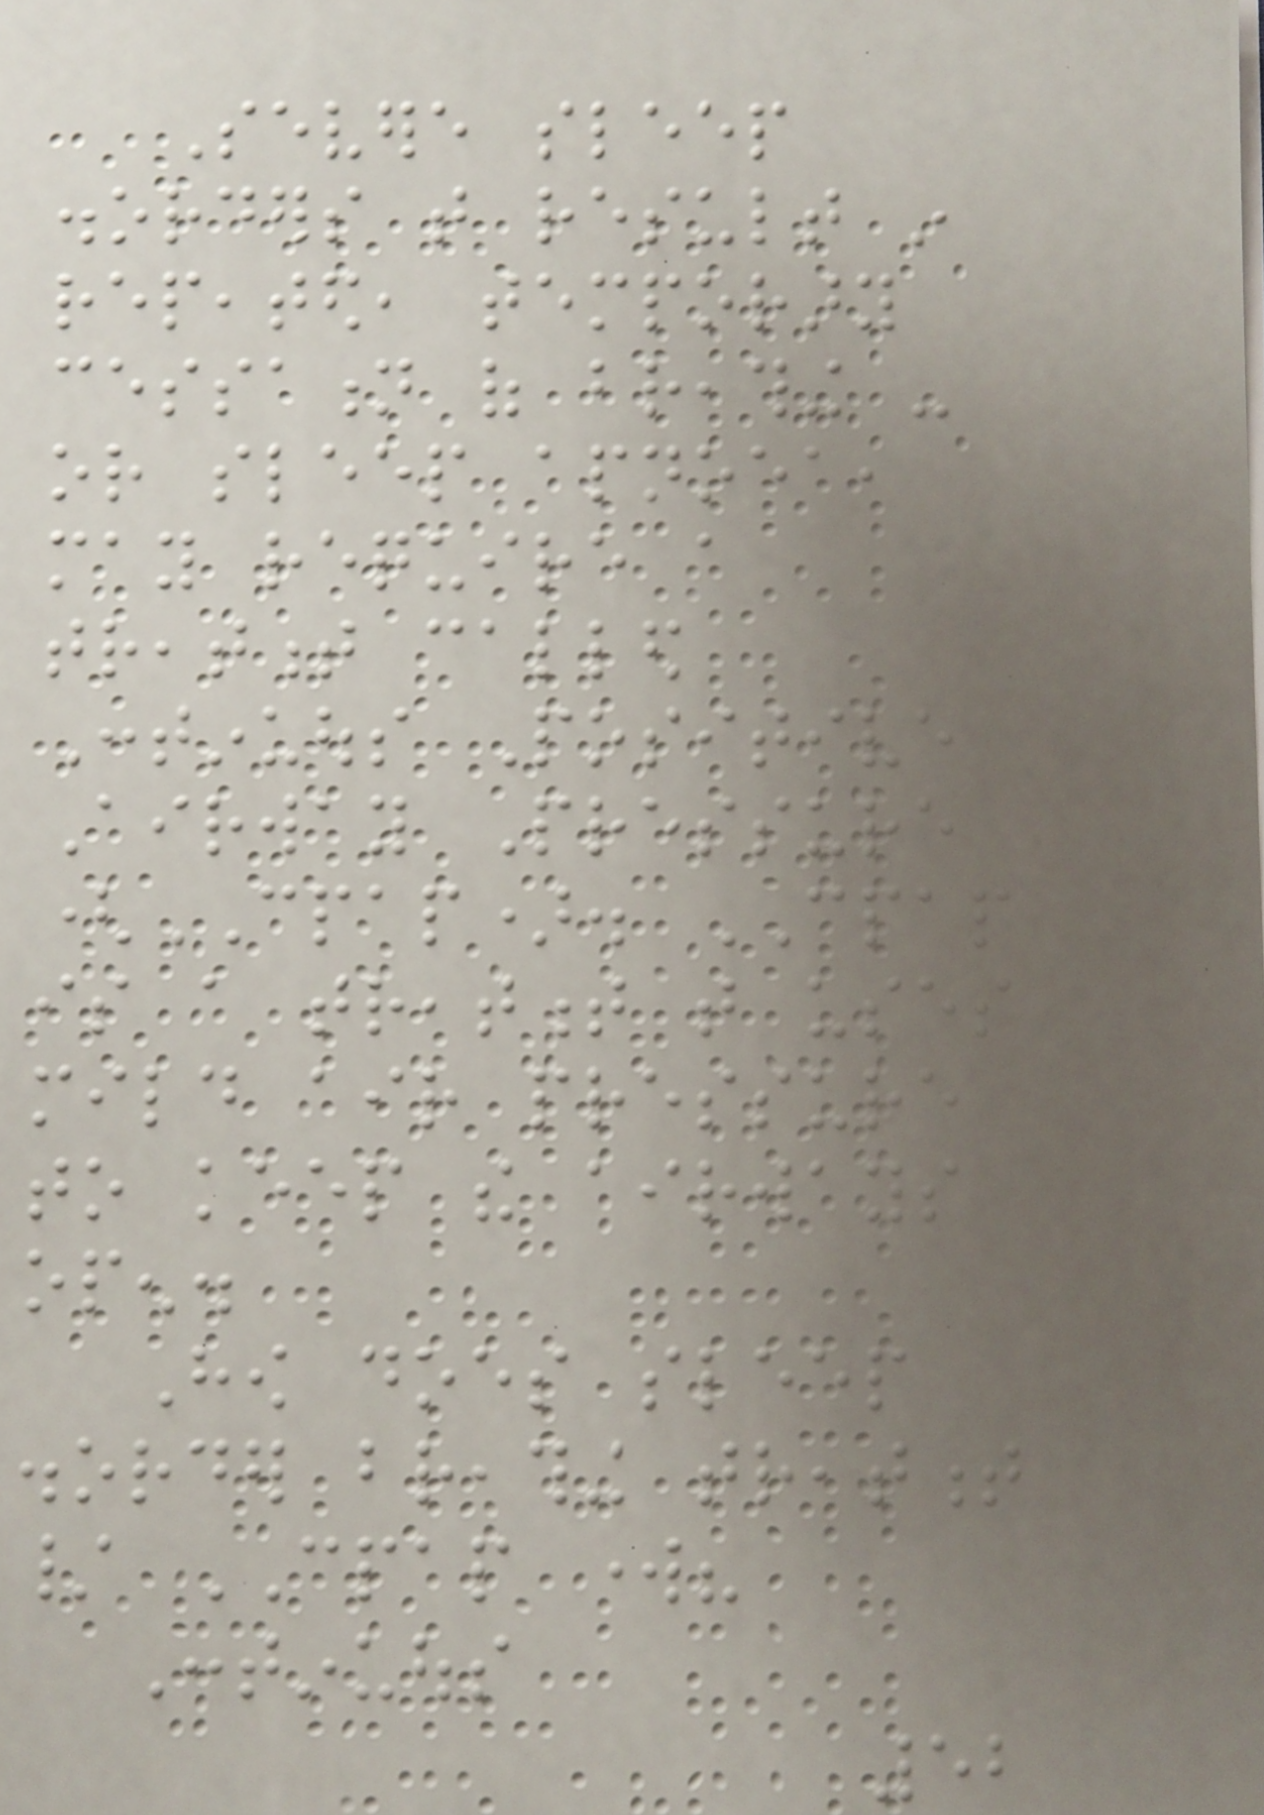Severe sleep
disorders that result in
repeated, temporary
cessation of breathing -
or sleep apnoea,
may require a
treatment called
Continuous Positive
Airway Pressure
(CPAP). CPAP
is a treatment that uses
mild air pressure
to keep the airways
open.
How does sleep
disorder breathing treatment
/ CPAP work?
Continuous
52
